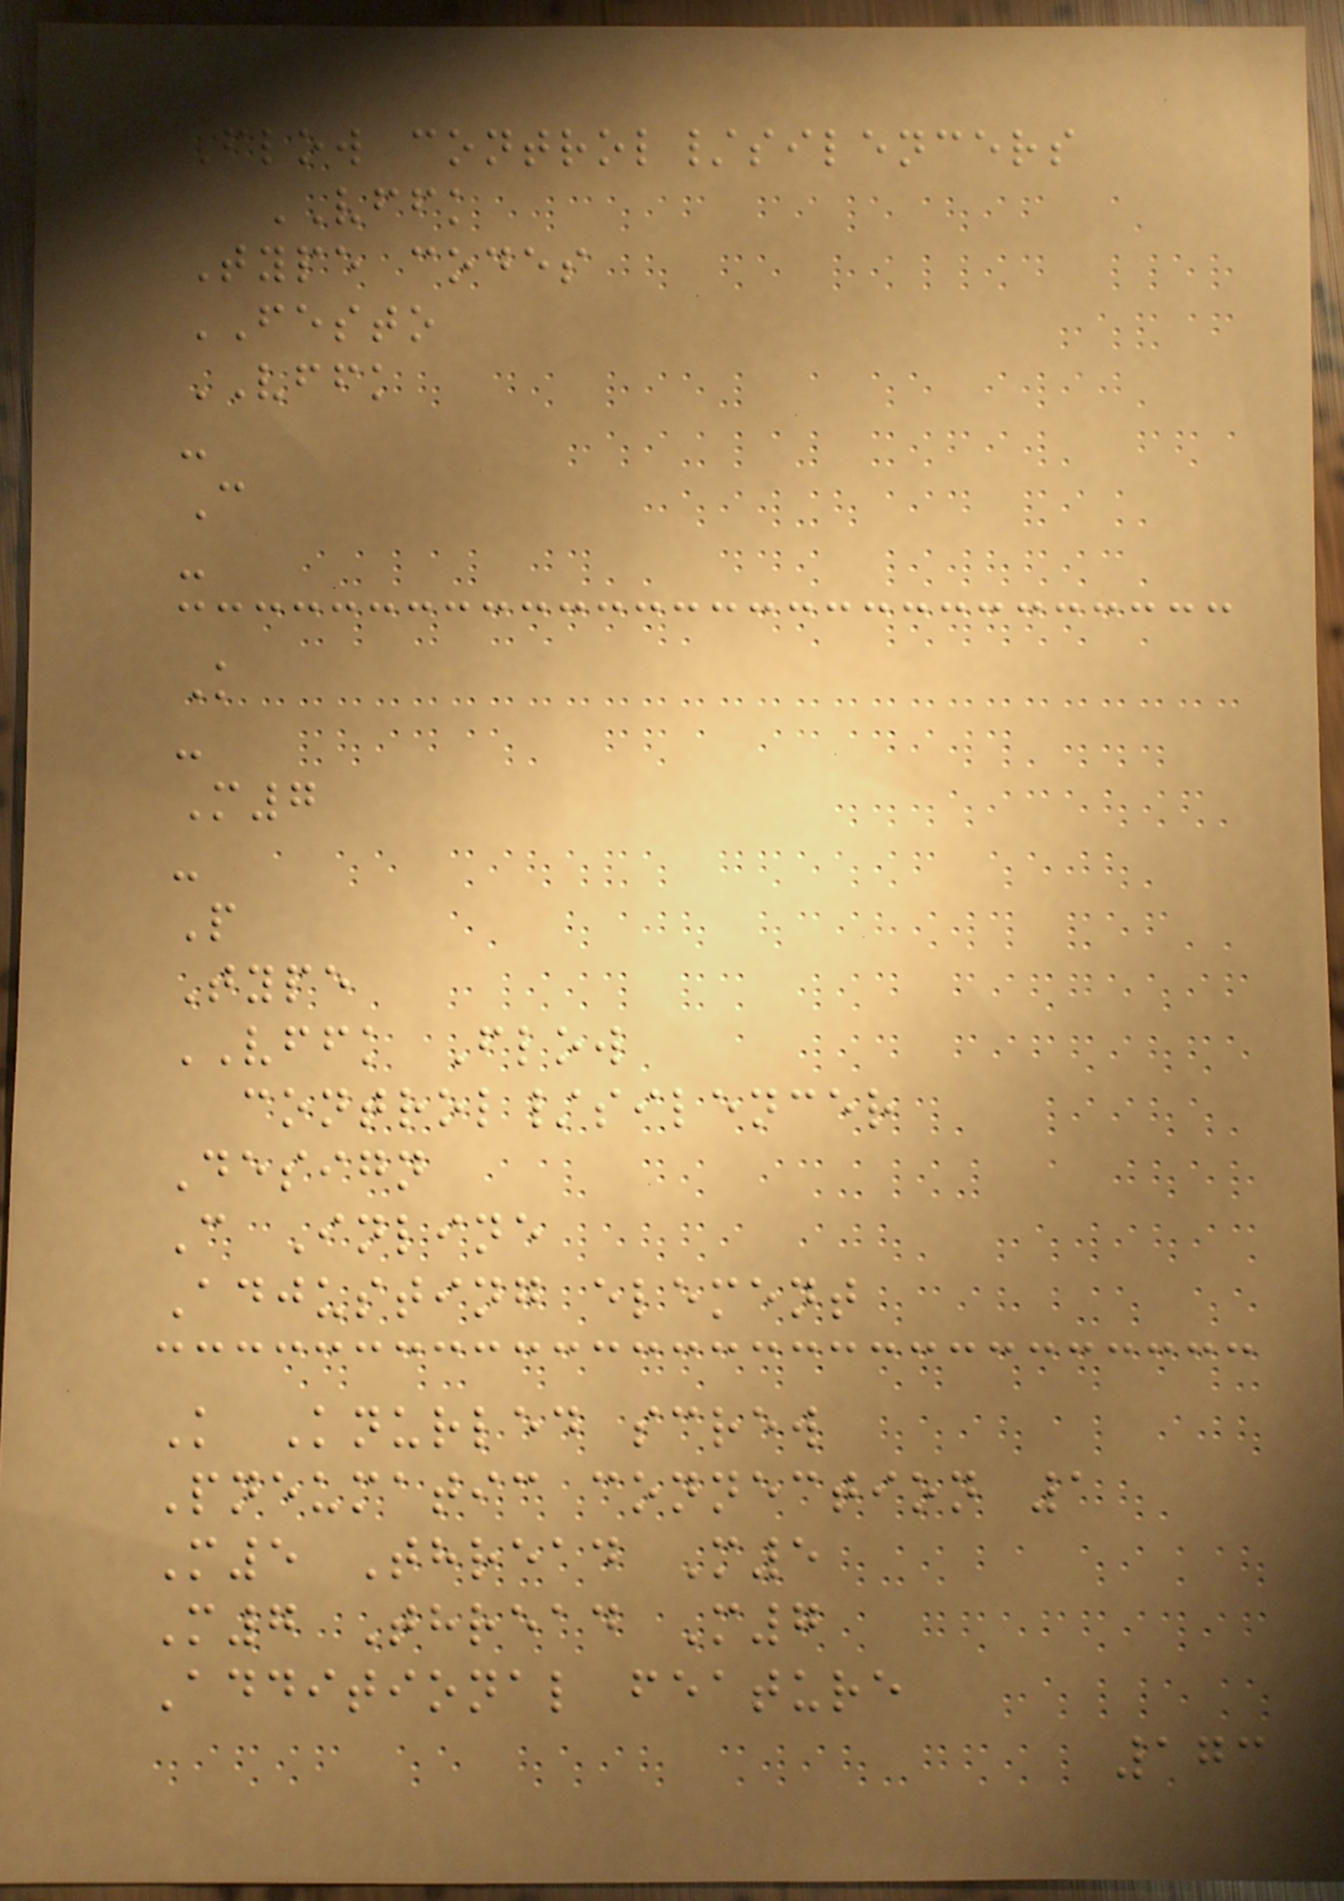Flow control/silencers
VFFK
Type codes
FESTO
VFFK
-
C
-
K
-
M7
-
P
Type
VFFK Flow
control/silencer
Design
C Inline
Adjusting element
K Knurled screw
Pneumatic connection 1
M5 Thread M5
M7 Thread M7
Additional feature
173
